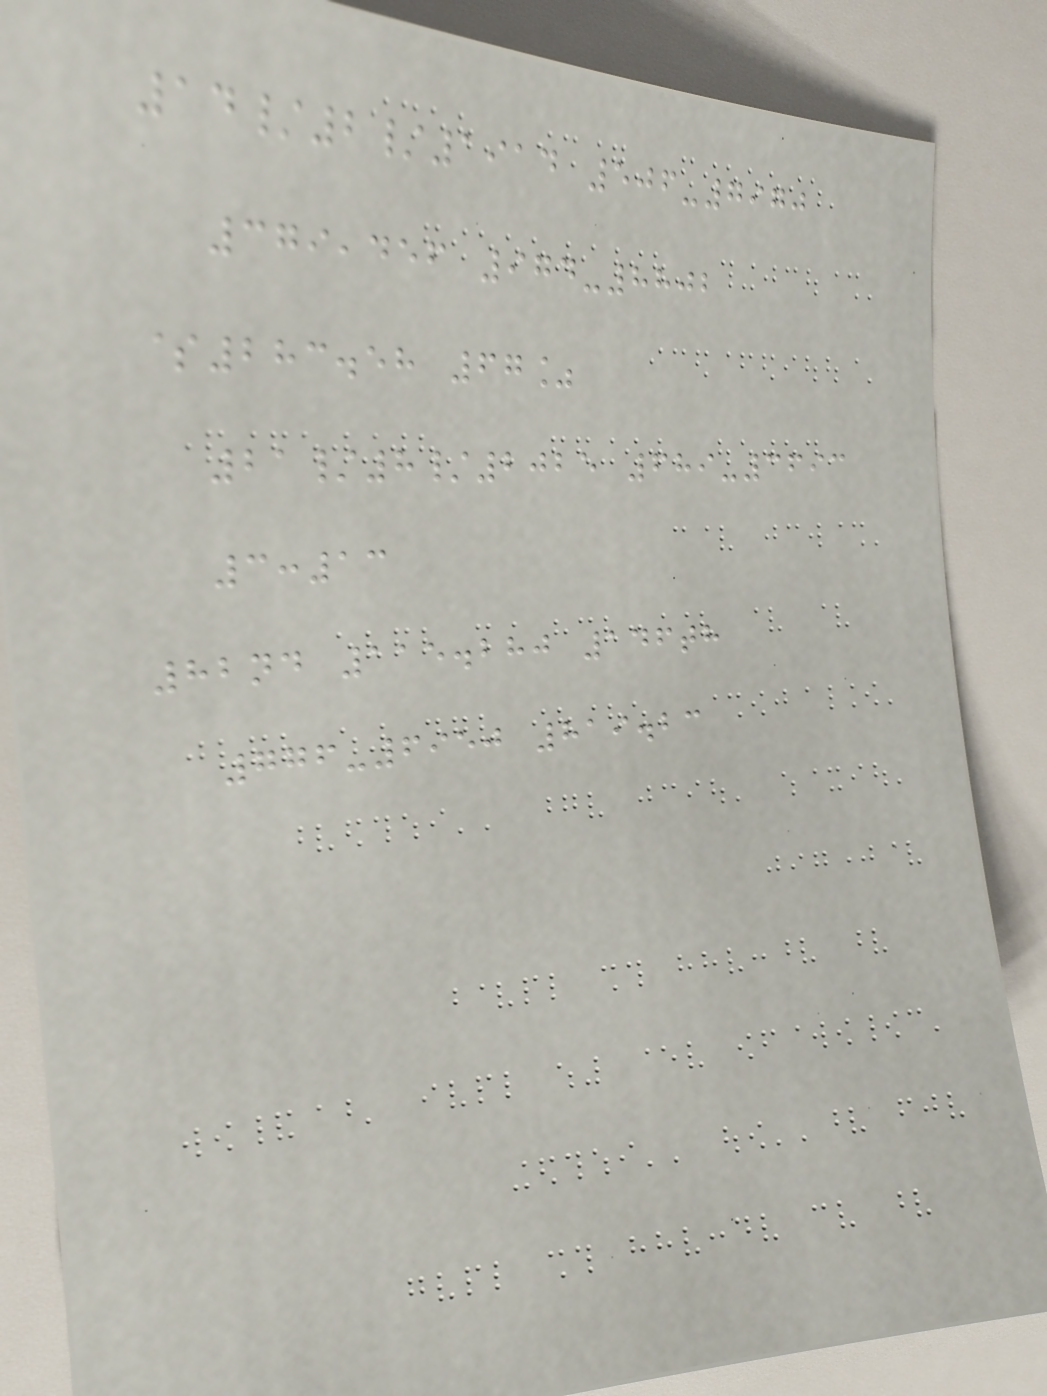14/2/1914 506-7970
379,456 974-8802
$283.58 67%
21/8/2025 689-3693
3:13
82nd 115.280 146th
776-6950 819.23
